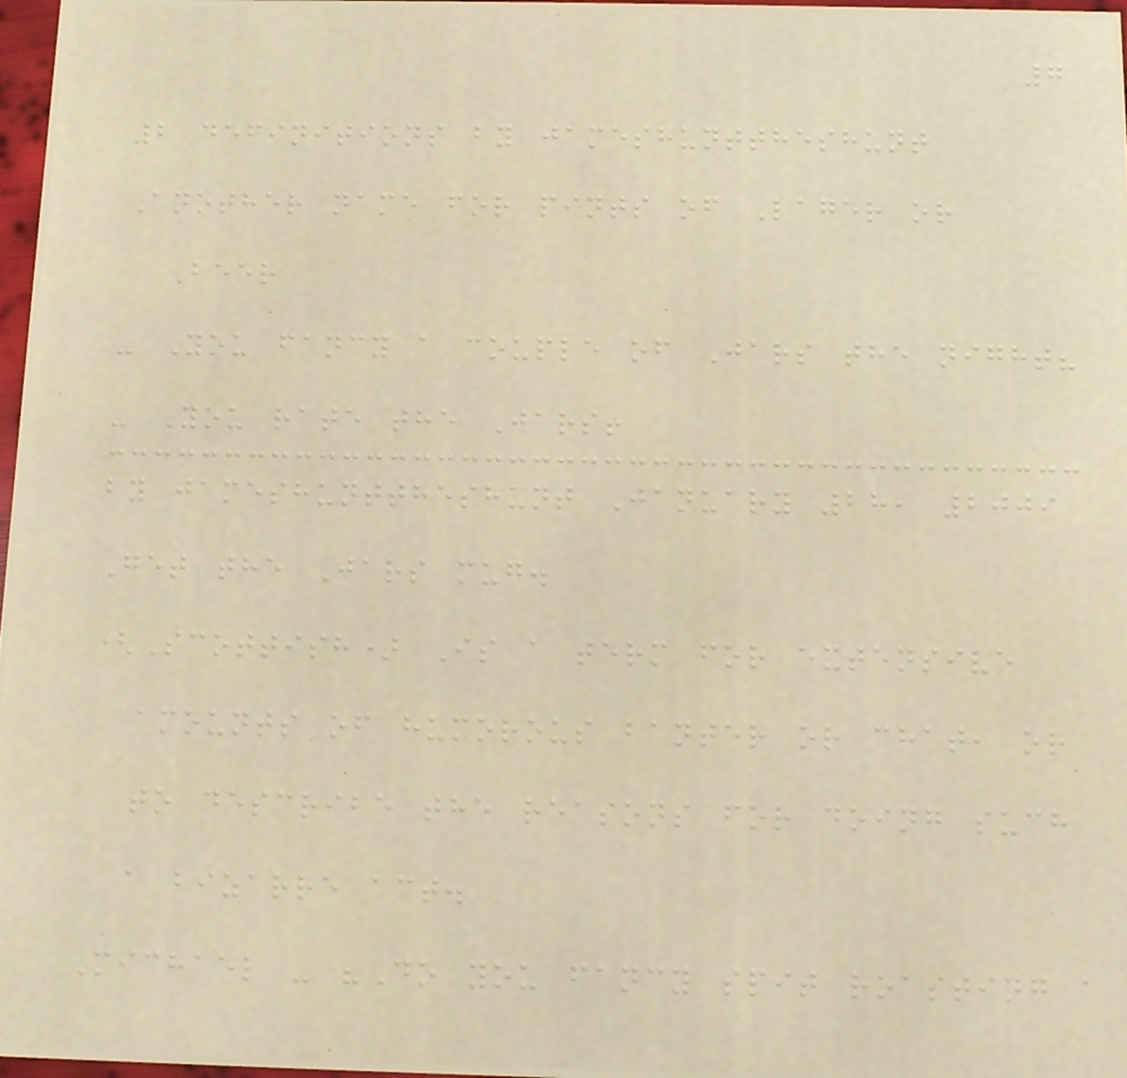7
2 definitions by jameshunttheshunt
Another name for pints of Lager or
Beer
- You fancy a couple of Jars the night?
- You rate the Jars!
by jameshunttheshunt January 28, 2009
Get the Jars mug.
(Scottish) Is a term for extensive
amounts of humorous banter or chat, or
to describe the reasons for doing such
a bizarre act.
Michael - "Do you fancy spit roasting a
